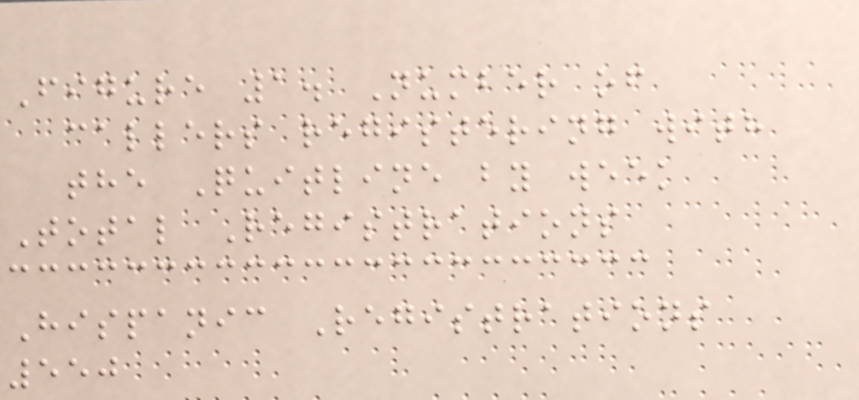Figure 1. Number of
callers registering with
the Quitline by week
Total Registrations
Hispanic Registrations
550
